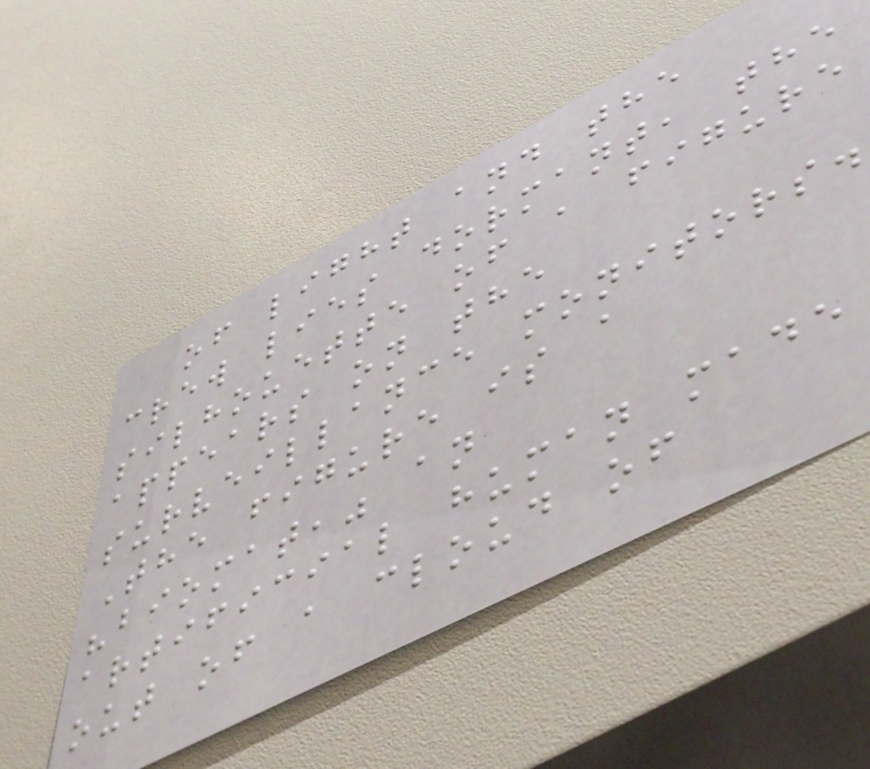of light and the
crew lies dormant, the
silhouette of a figure
appears on the
surveillance monitors.
The figure is a
"biomat," an
artificial human made
out of a cloud of
